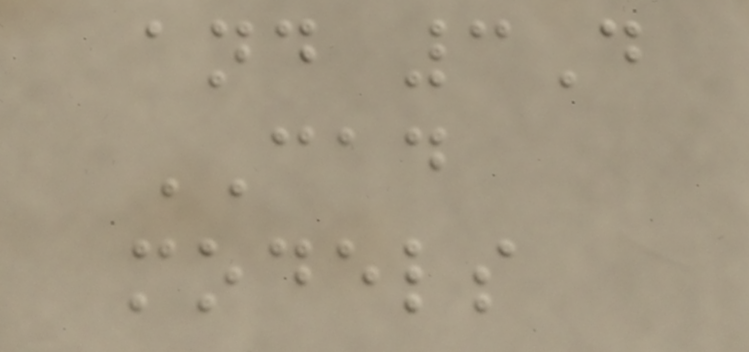and 3D
CAD
models
